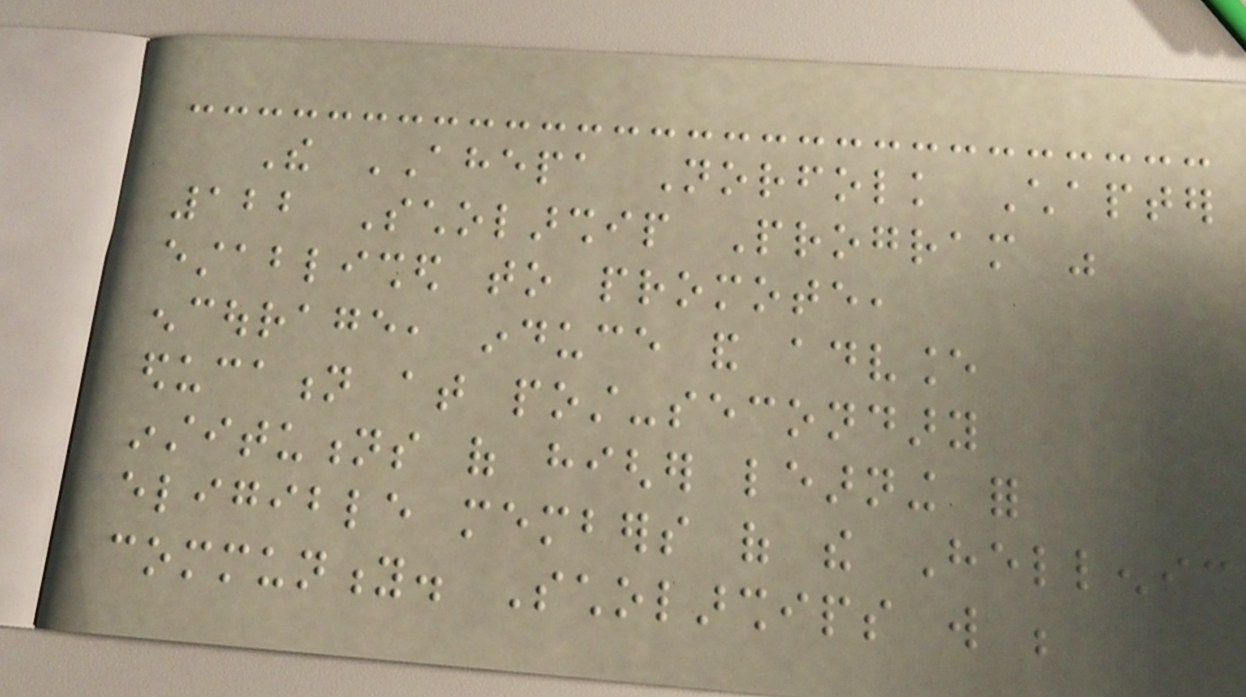The AHEPA Norfolk Chapter
122 Scholarship Program was
established to promote,
encourage, induce and advance
education at post-secondary
institutions of higher learning for
eligible members of the Hellenic
community. Scholarships will be
